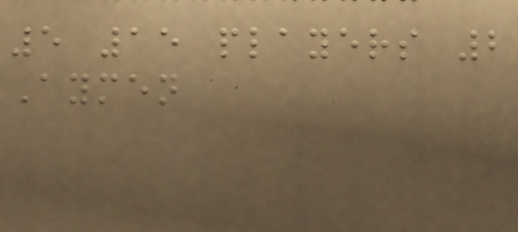5 15 players 2
Aymen
